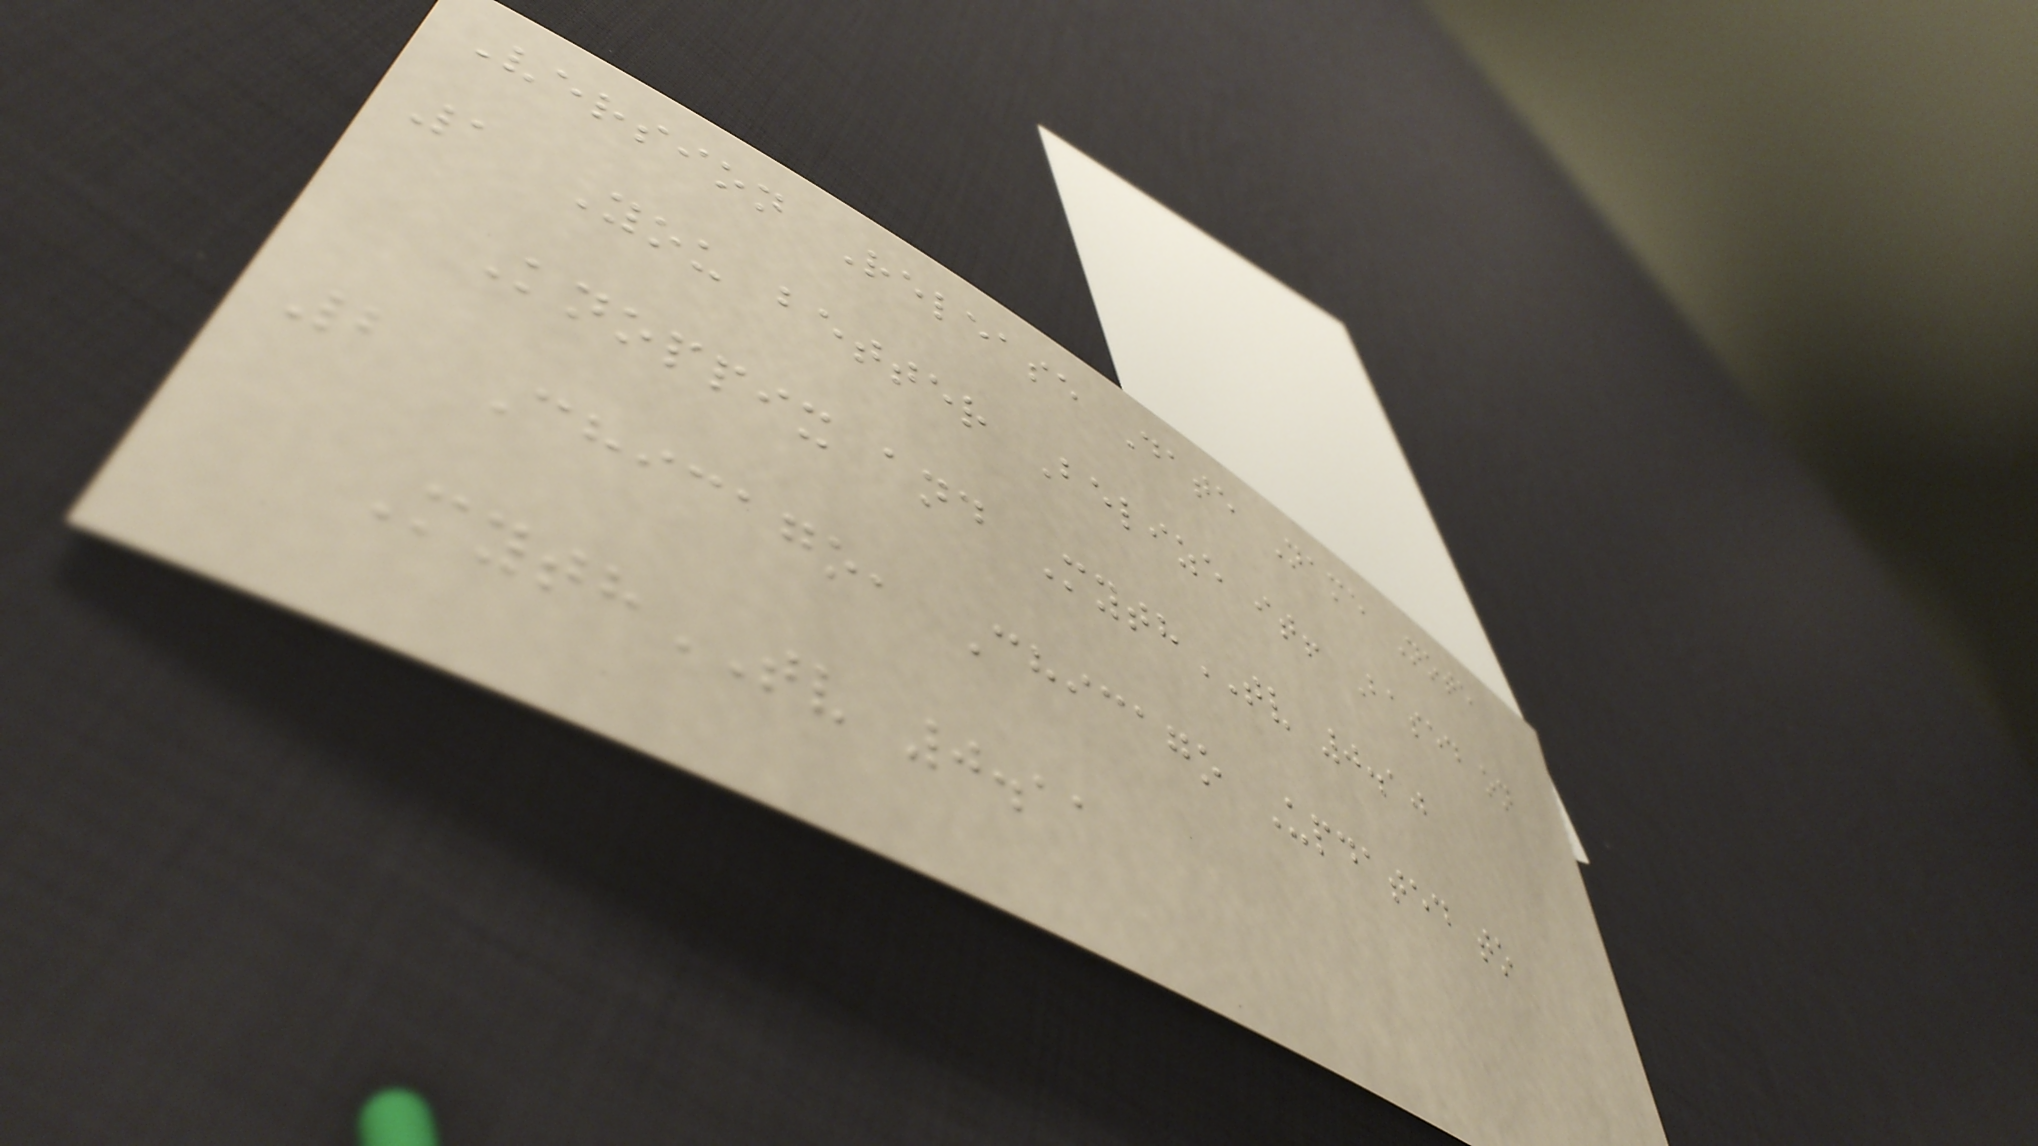Version Release Date Name Note
1 You better Belize it! Based on
Knoppix and MythTV 0.10
2 Chicago, Chicago Updated to
MythTV 0.11
